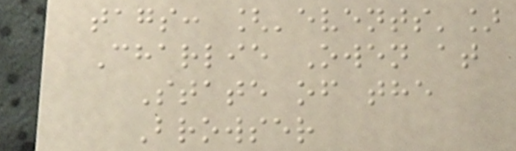tags: ['events']
Charlie Owen at
State of the
Browser
